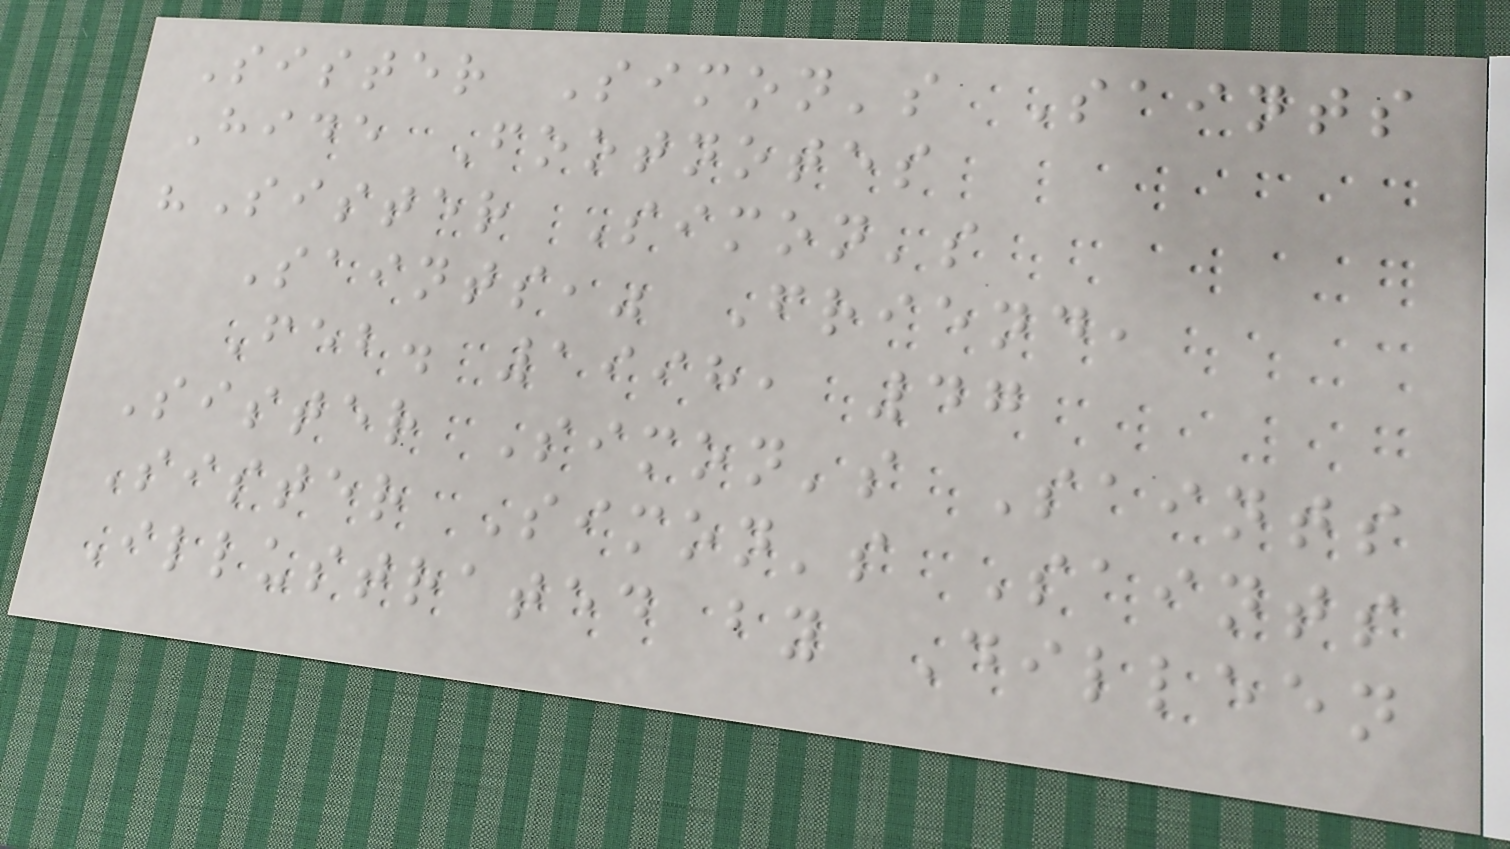Sister Simon's Saints
Hide Footnotes
"Sister Simon's
Saints," Friend,
Feb. 1998, 47
Sister Simon's Saints
Sister Simon's Saints
Illustrated by Dilleen
